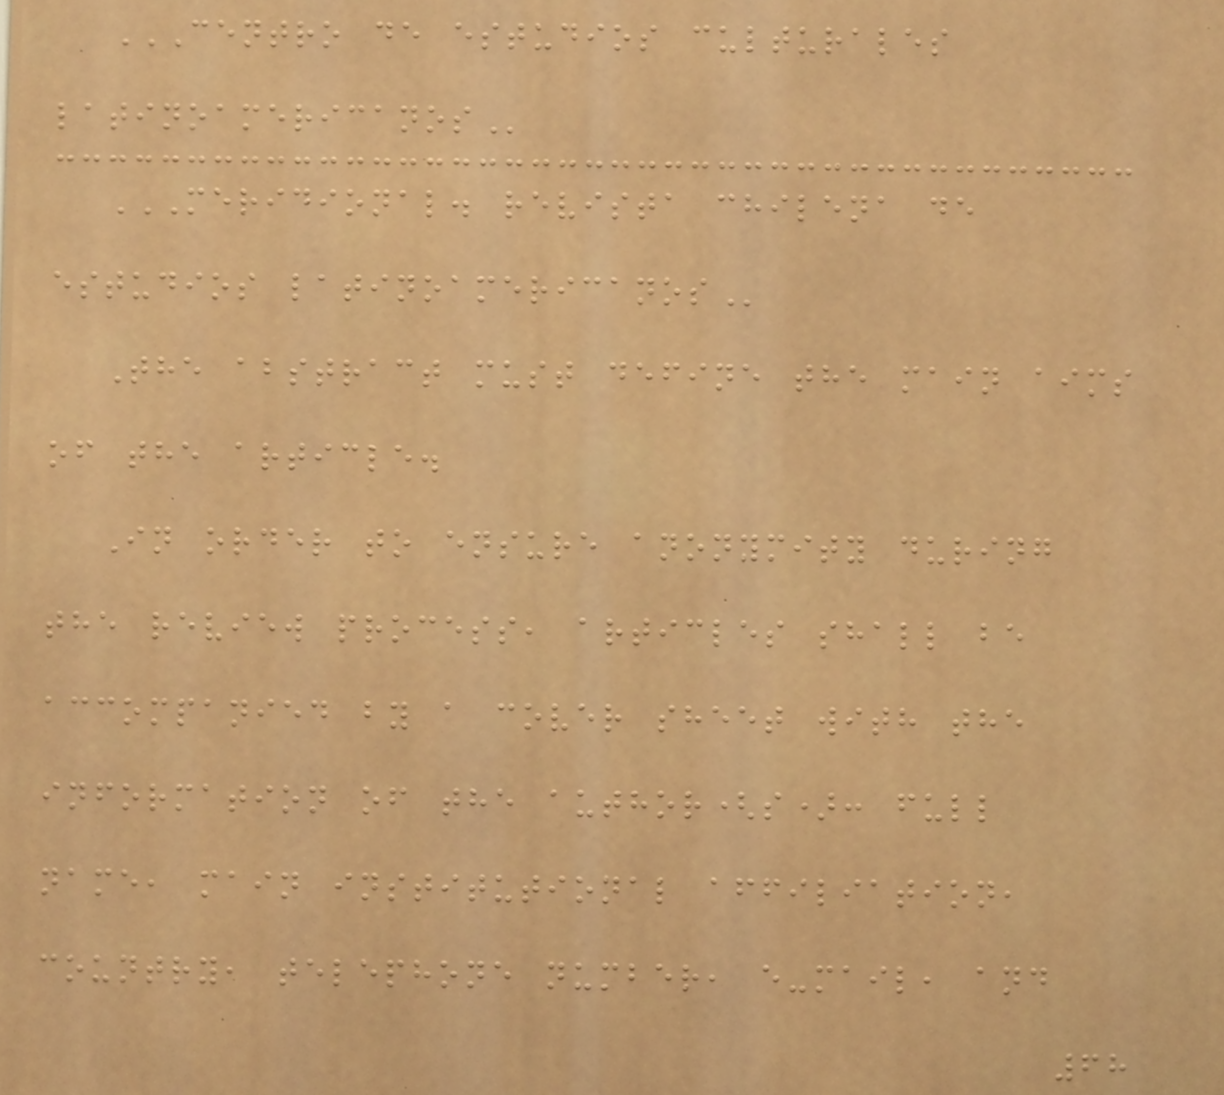CENTRO DE ESTUDIOS CULTURALES
LATINOAMERICANOS
MERIDIONAL. REVISTA CHILENA DE
ESTUDIOS LATINOAMERICANOS
The abstract must define the main aims
of the article.
In order to ensure anonymity during
the review process, articles shall be
accompanied by a cover sheet with the
information of the author(s): full
name, main institutional affiliation,
country, telephone number, e-mail, and
68
